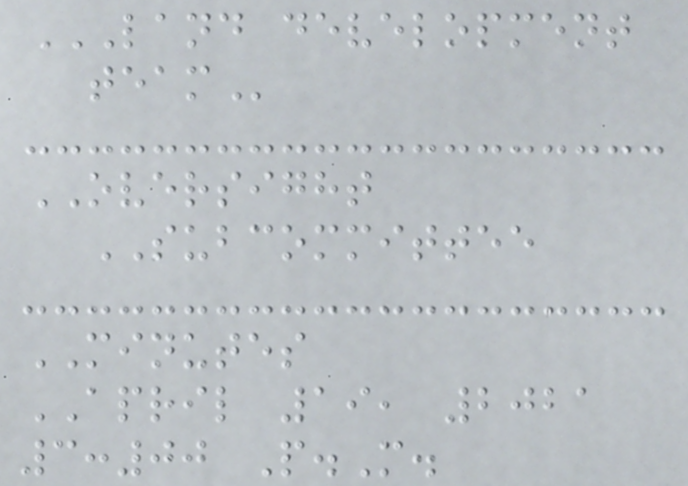LAND DEVELOPMENT
TEAM
OVERSIGHT
SUBCOMMITTEE
MINUTES
APRIL 19, 2021
3:00 P.M.
